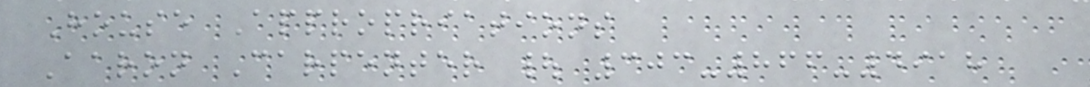House Appropriations
Aaron Carpenter | 303-866-4918
